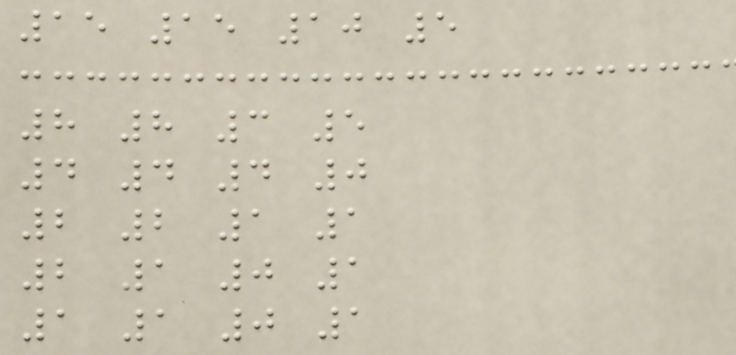15 15 10 5
8 8 3 5
4 4 4 0
2 2 1 1
2 1 0 1
1 1 0 1
